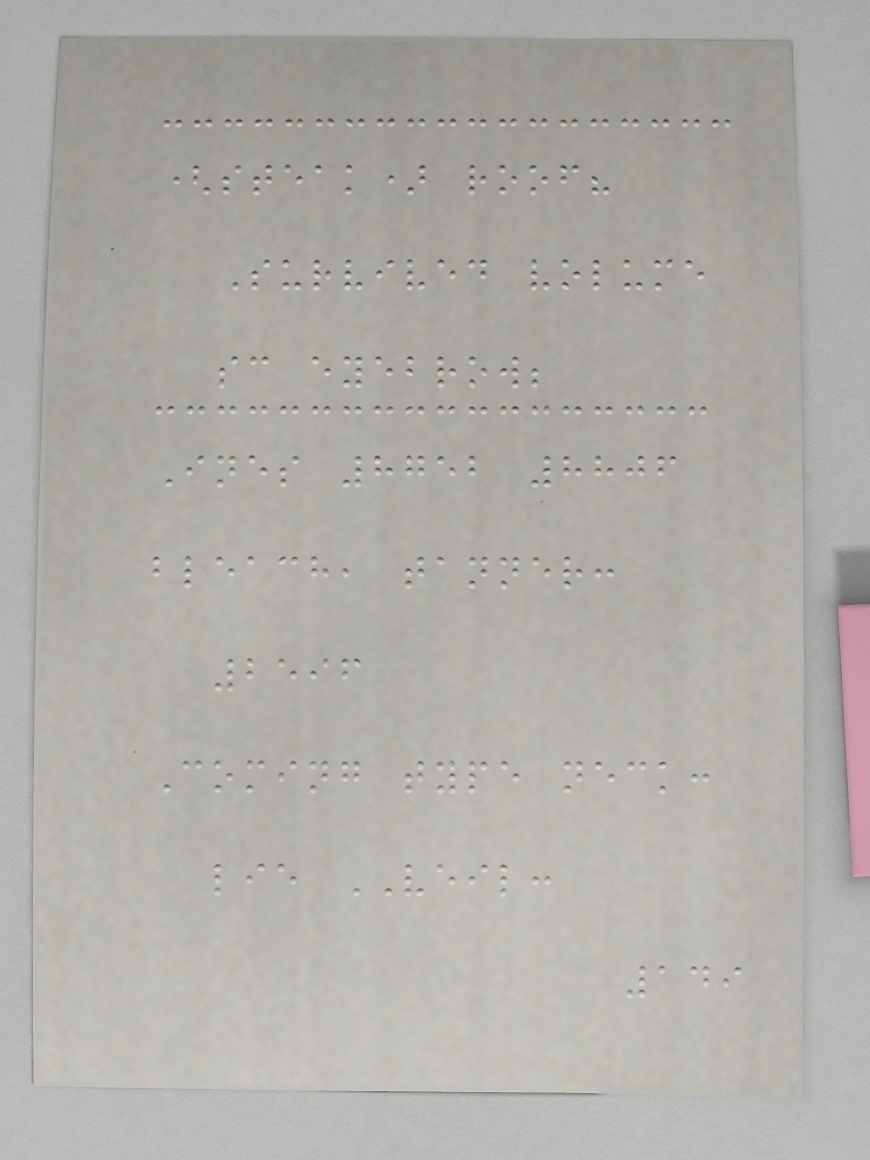(steak) roof?
Survived volume
sc eyebrow;
Ines 8752 8806
bleach, tanner:
2596
Coming type neck:
lie VEIL:
149
